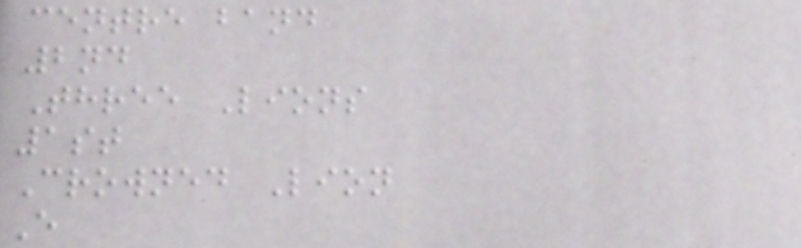centre band
2nd
Three Lions
1st
Crowned Lion
E
